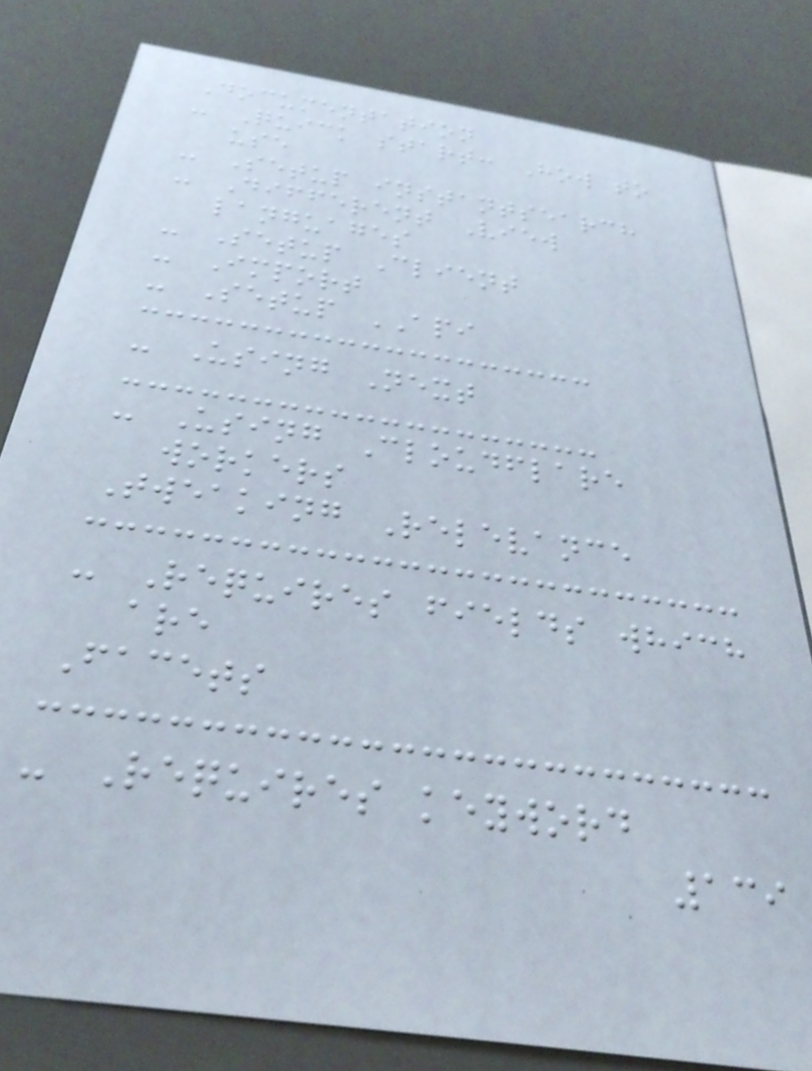Documentation
- Quick start: How to
use
- Setup instantsearch
- Different View
languages
- Setup Client
- Import
- Setup API
- Using Next
- Using Cloudflare
workers
Tweaking Relevance
- Requires fields which
are
Facets
- Requires keyword
139
